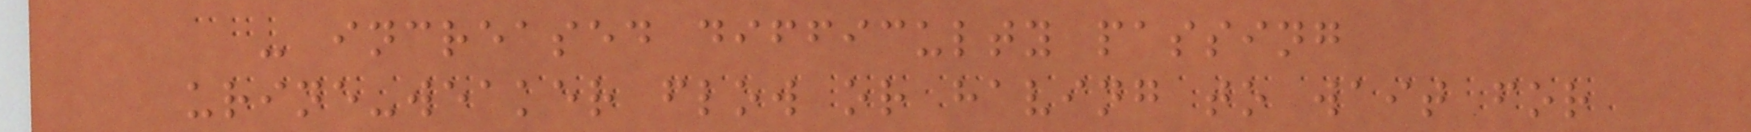- increased difficulty passing
urine-weaker flow or having to wait for
